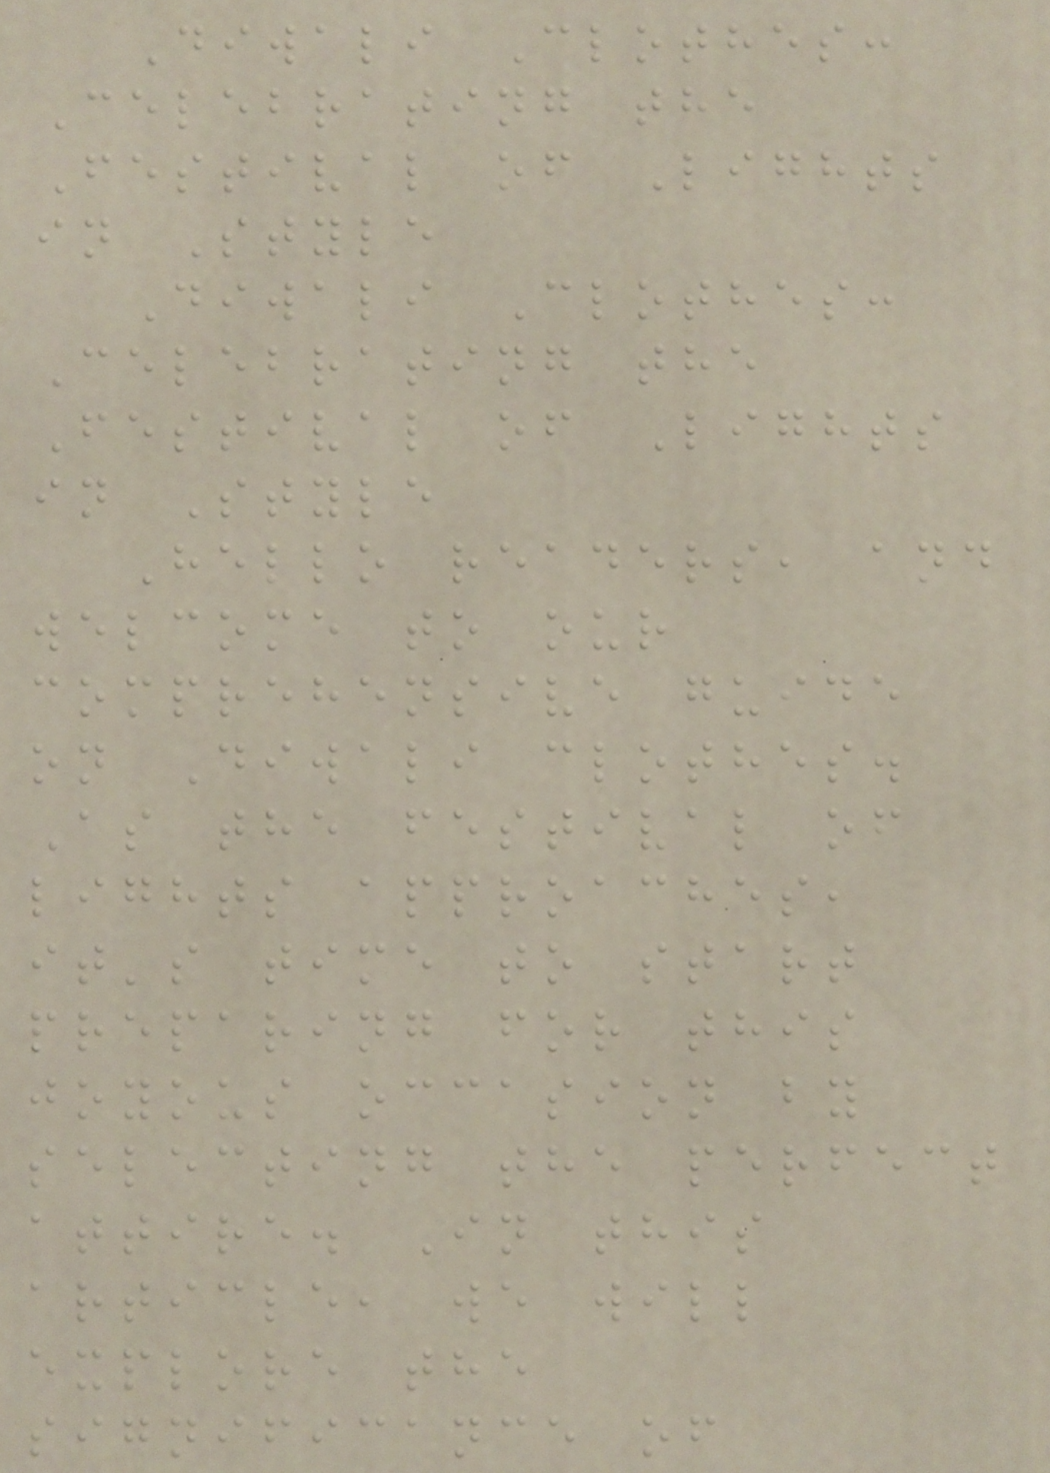Diwali Clothes:
Celebrating the
Festival of Lights
in Style
Diwali Clothes:
Celebrating the
Festival of Lights
in Style
Hello readers, and
welcome to our
comprehensive guide
on Diwali clothes.
As the festival of
lights approaches,
it's time to start
preparing for this
joyous occasion by
selecting the perfect
attire. In this
article, we will
explore the
significance of
